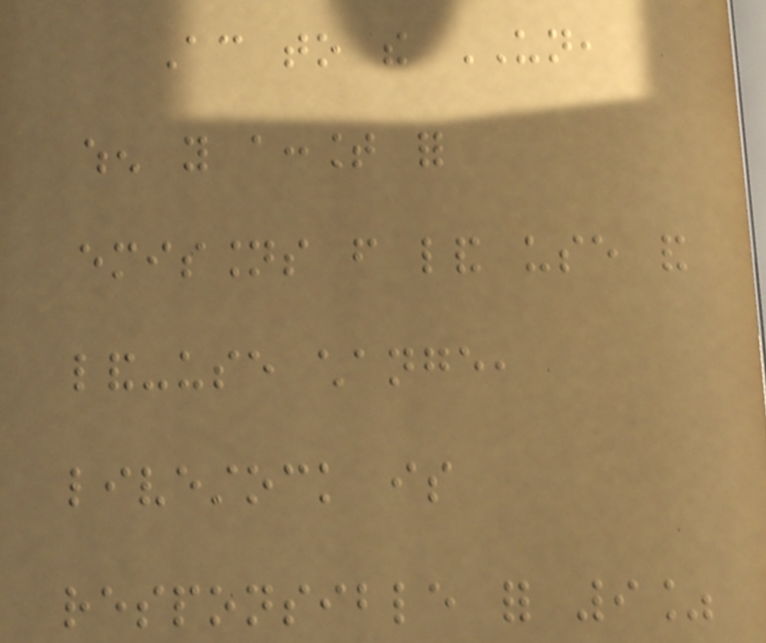According to the UN,
when you account for
emissions from land use and
land-use change,
livestock is
responsible for 9%
